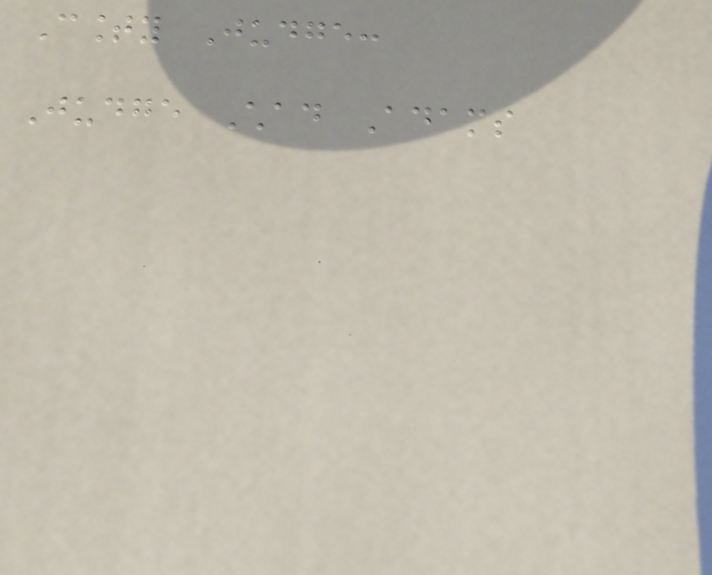County Judge:
Judge Chad Adams
